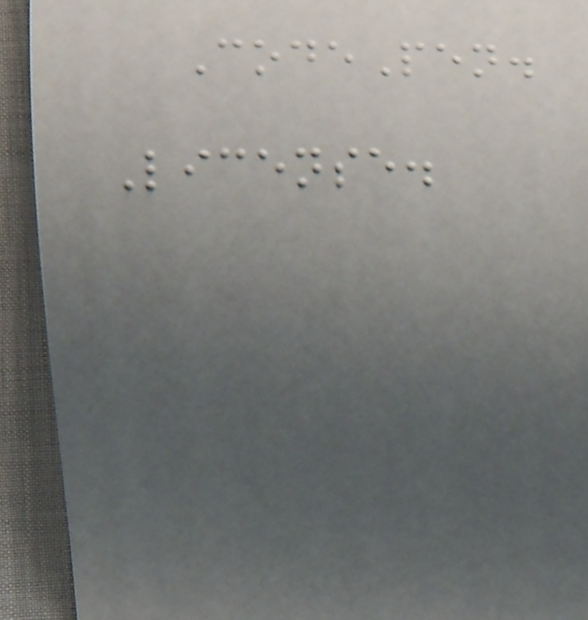CodePen.
License.
